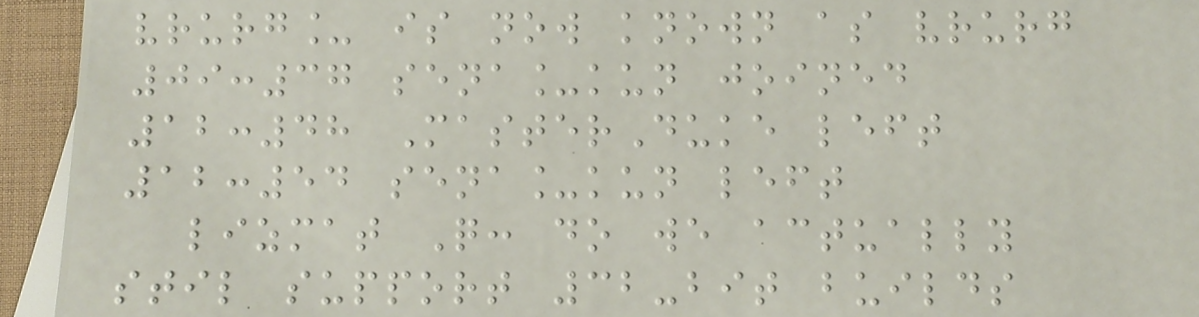vrurg_ is now known as vrurg
09:37 sena_kun joined
12:48 MasterDuke left
12:54 sena_kun left
lizmat Q: do we actually
stil support 32-bit builds
